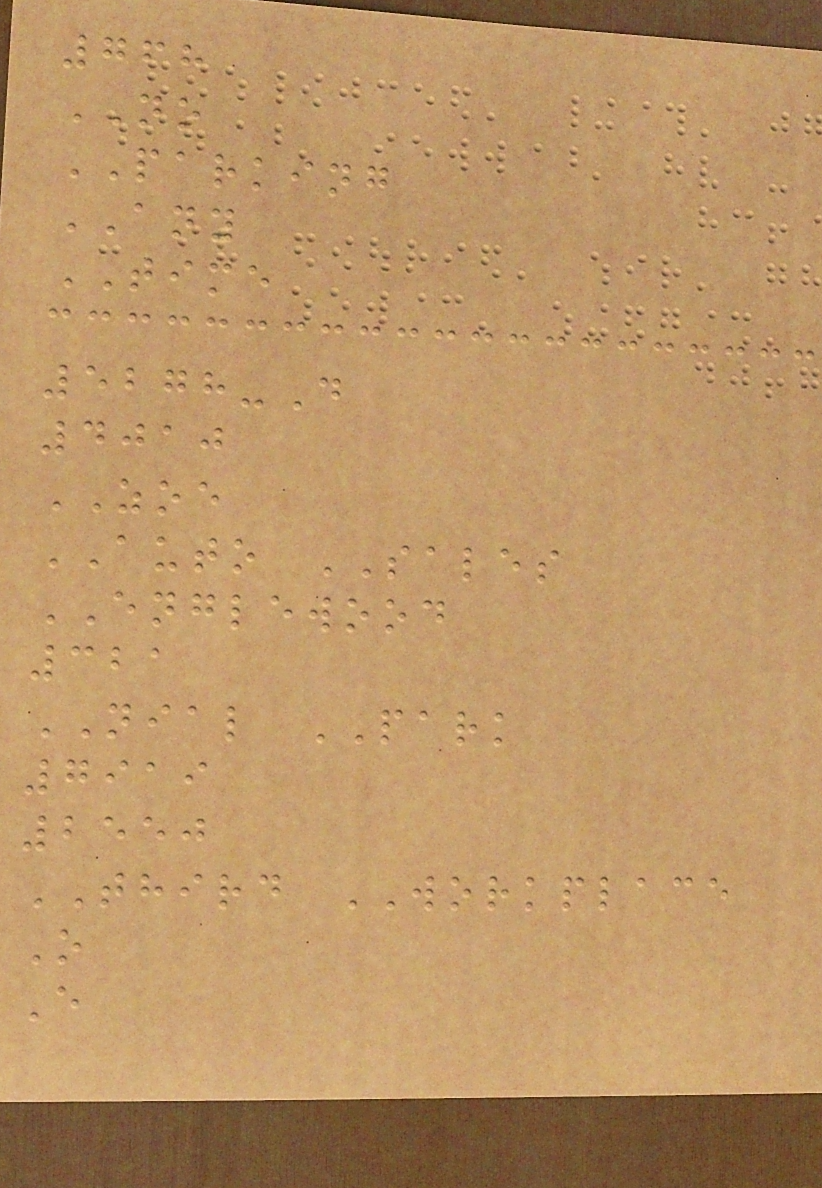768
NO
PARKING
ANY
TIME
5278-D
4010
ZOE
AUTO SALES
ENGLEWOOD
321
NIAL PARK
7919
2550
THIRD WORKPLACE
O
E
